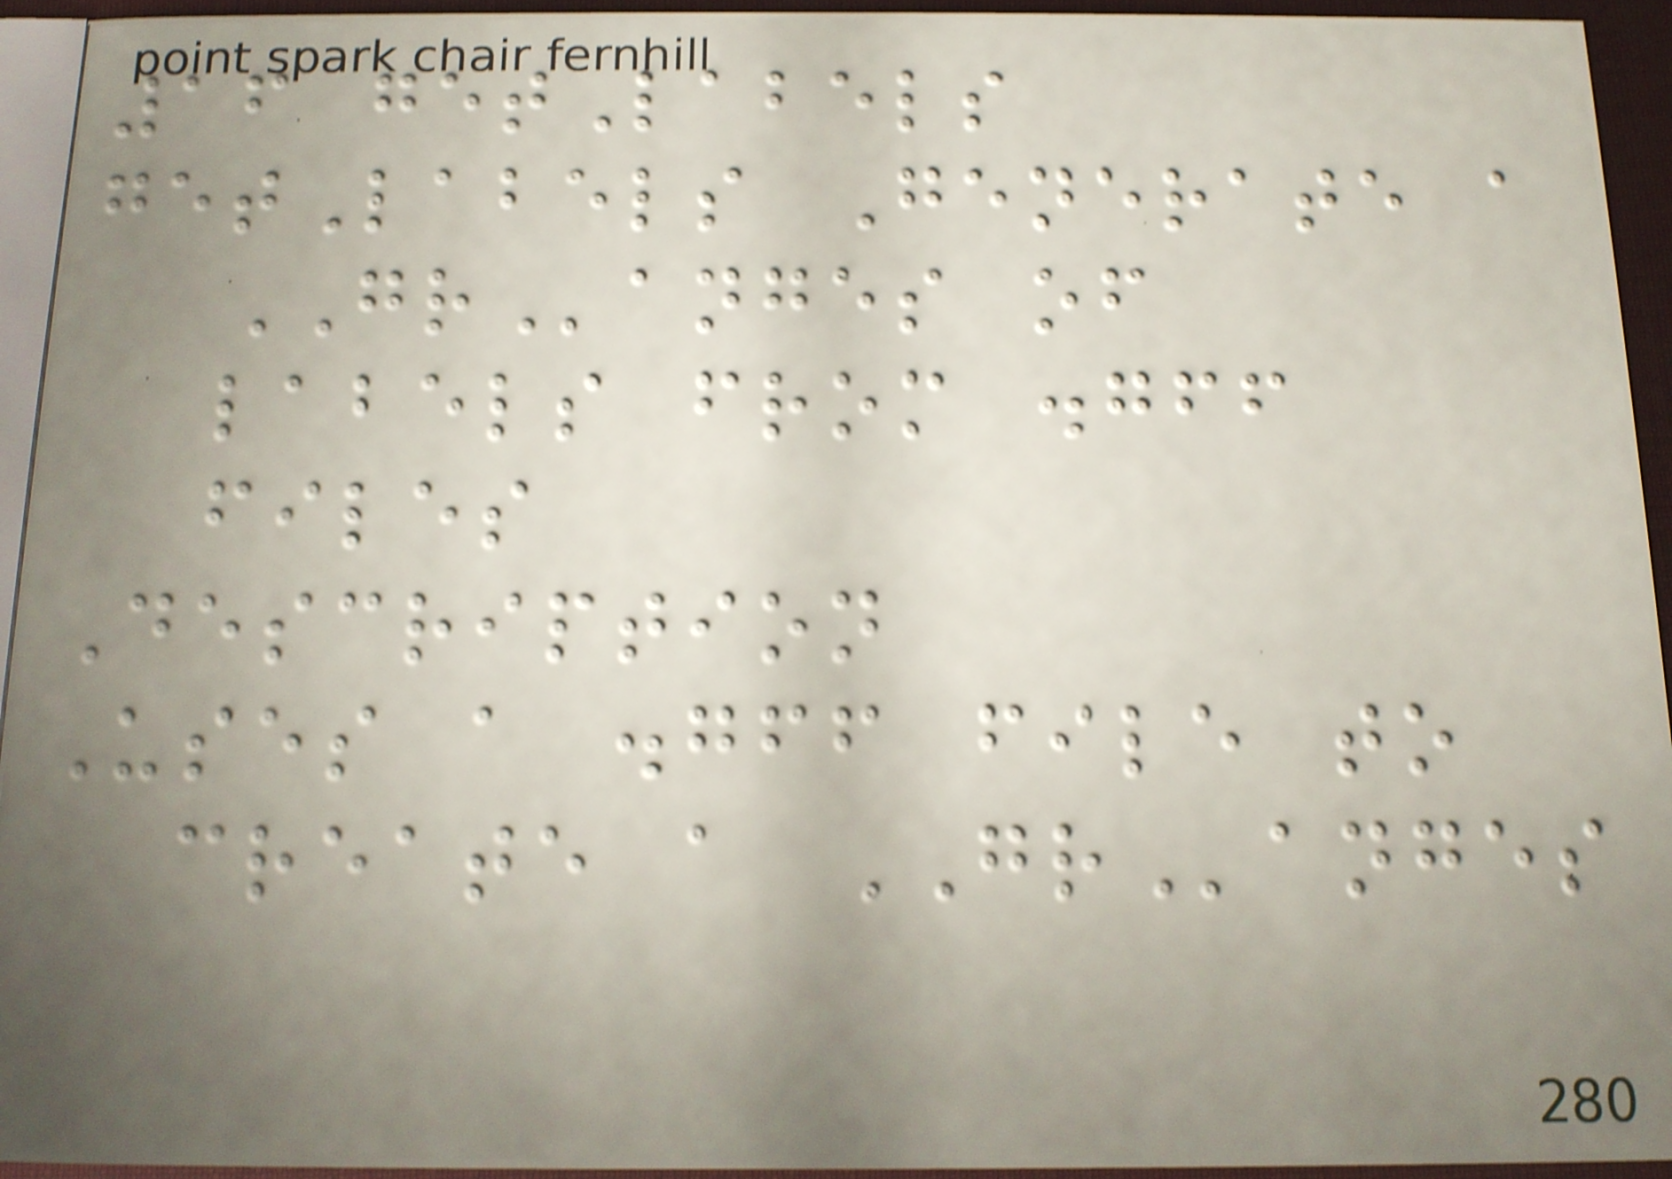16 getLabels
getLabels Generate a
GRanges of
labels from .gff
files
Description
Uses a .gff file to
create a GRanges
